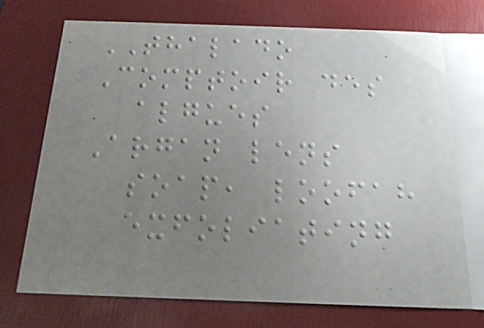THALADO
Comptoir des
algues
Argan lens
soap, loofah
exfoliating
